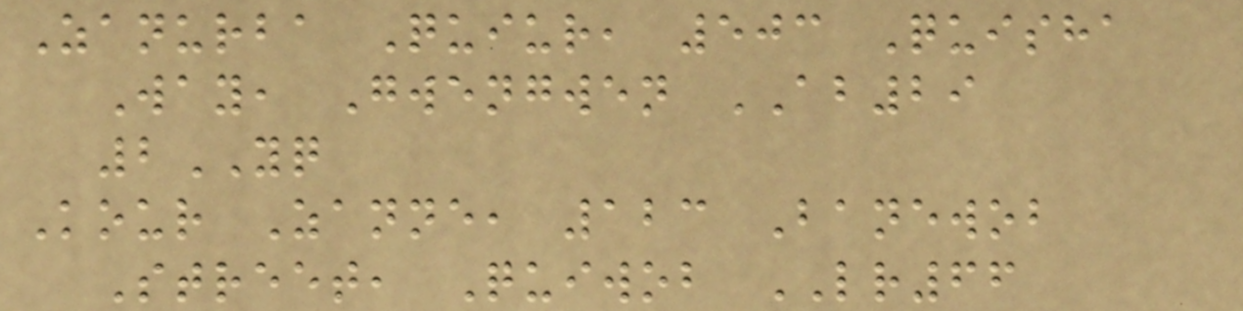Zanurba Quiur, 503 Quisha
Way, Gwengwen AB29
2YQ
Kour Zanne, 123 Banewob
Street, Quiwob LR66
